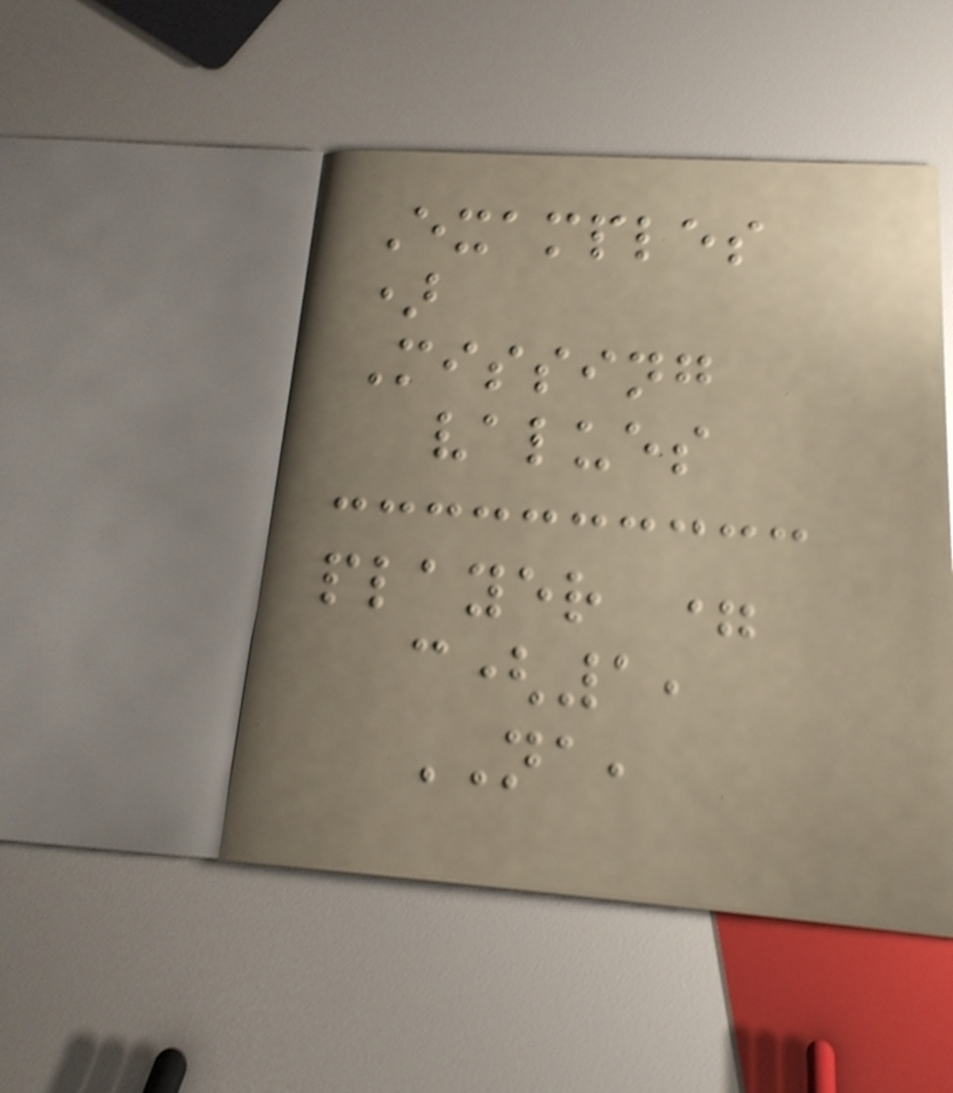Examples
)
Missing
values
player =
c(1,
NA,
